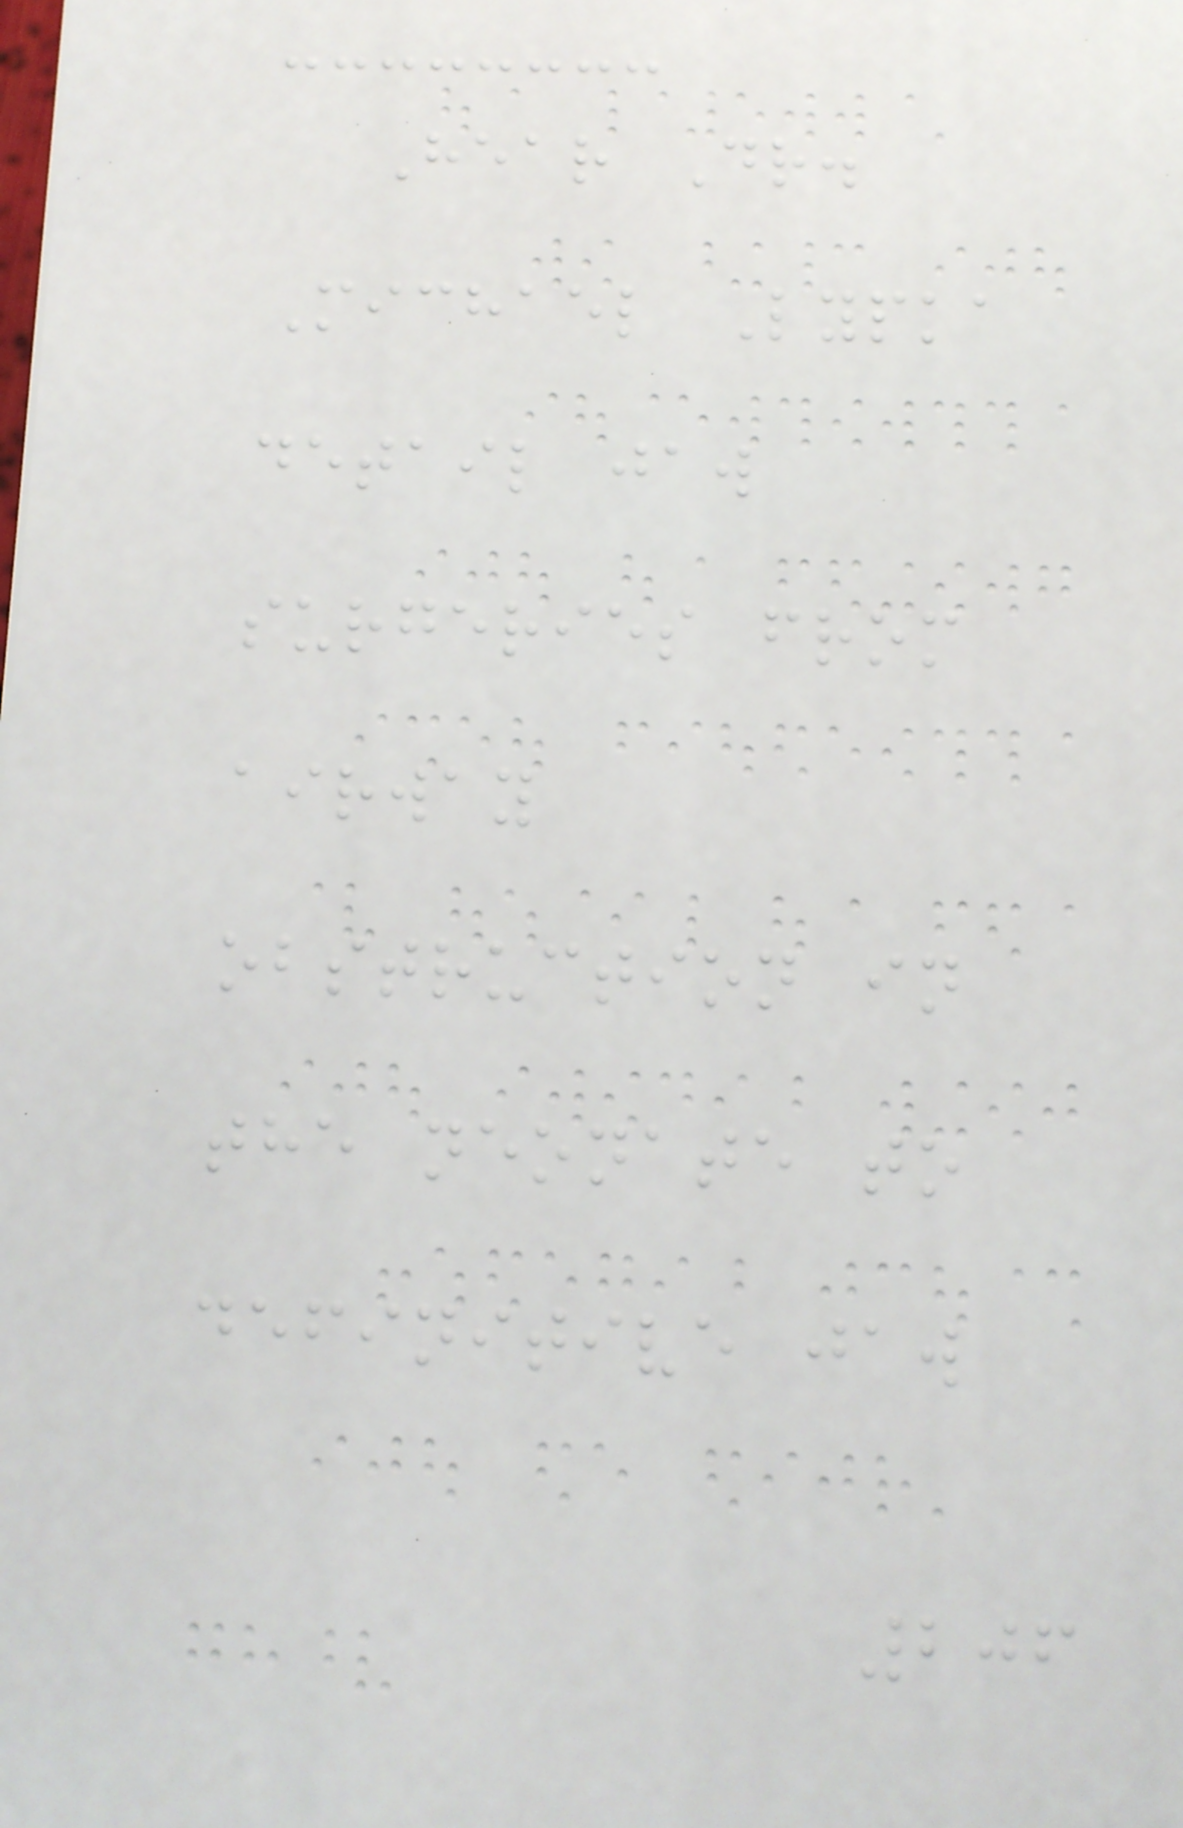Hear Dr.
Michael Lypka
detail jaw
surgeries from
airway
obstruction in
the neonate to
definitive jaw
206
